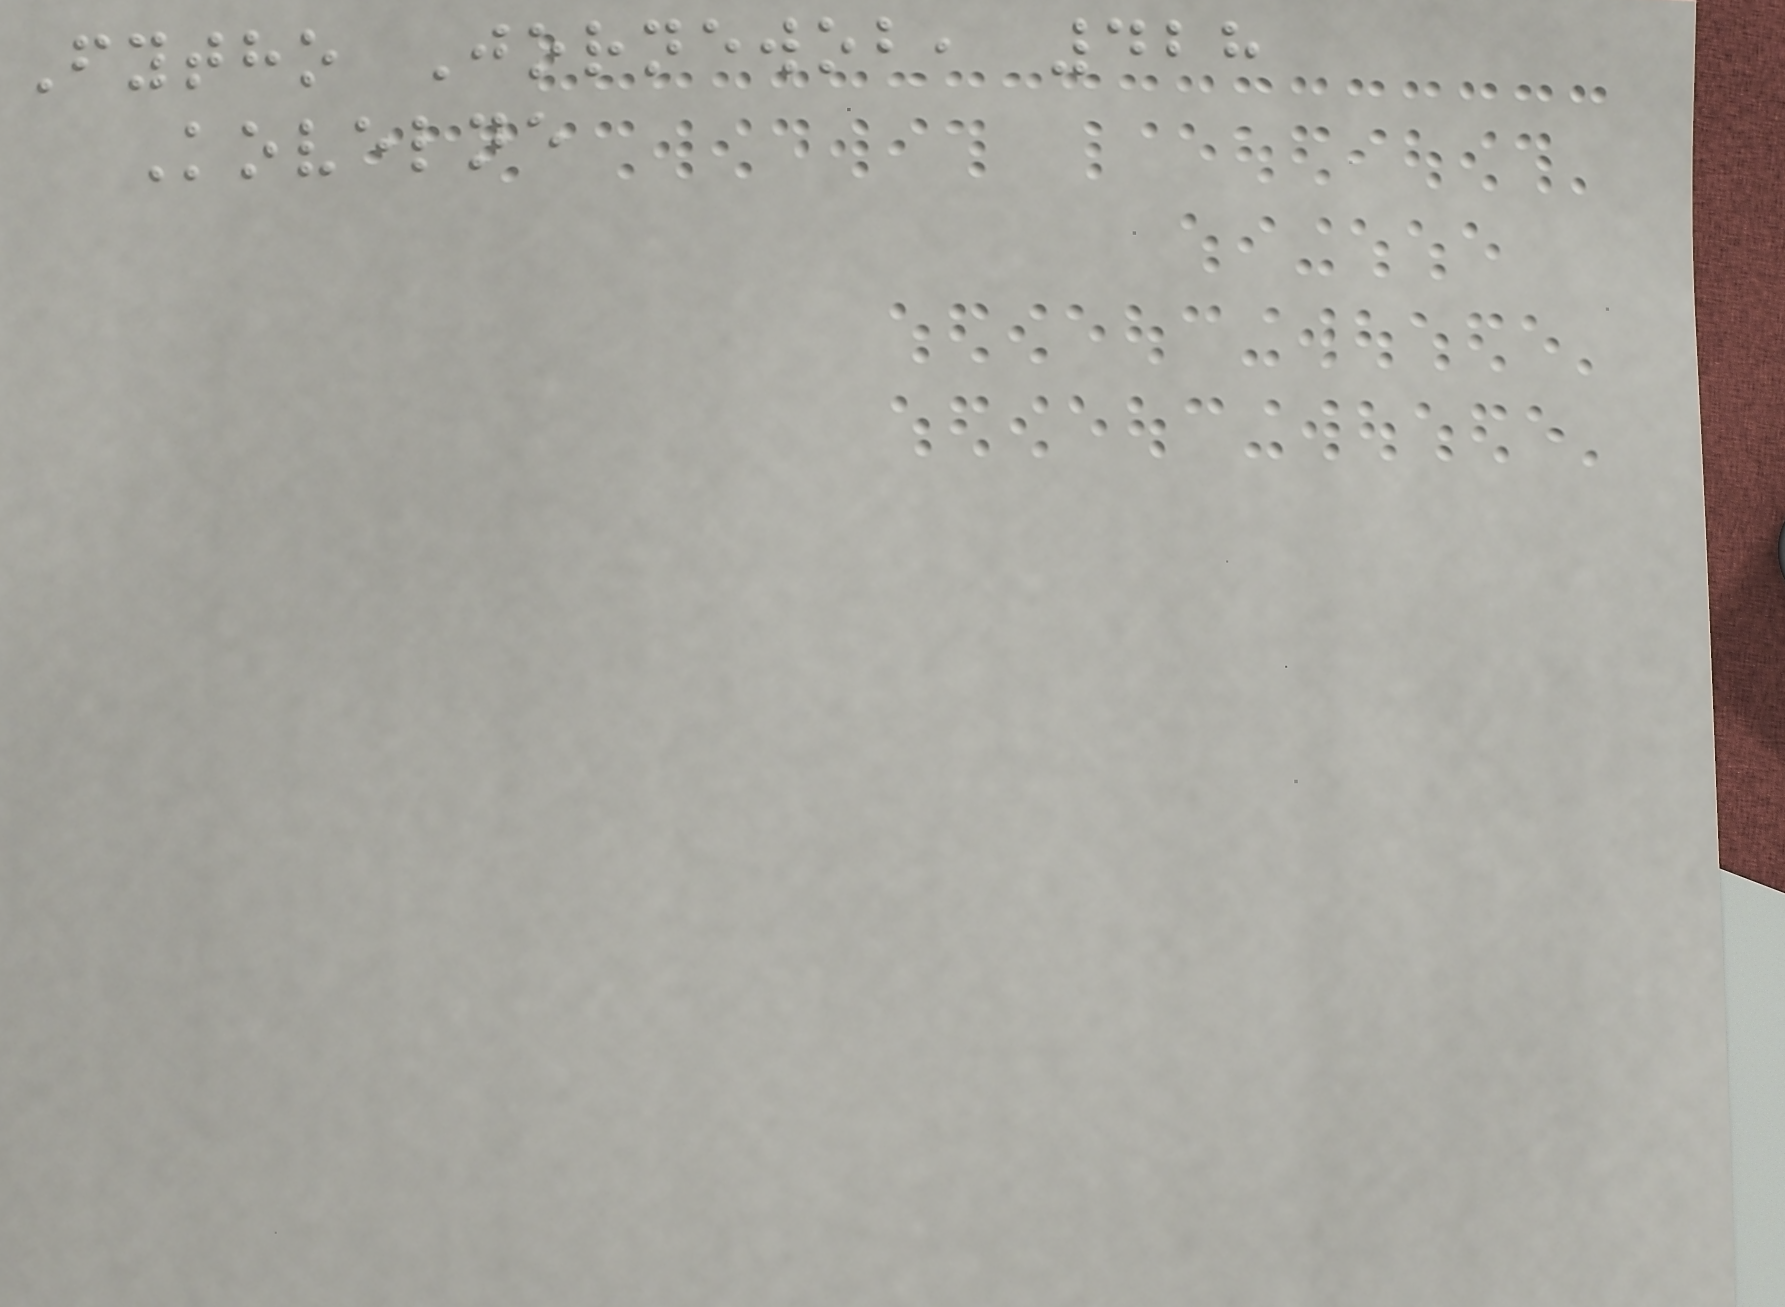Fytho Jornewob, 428
Kovelne
